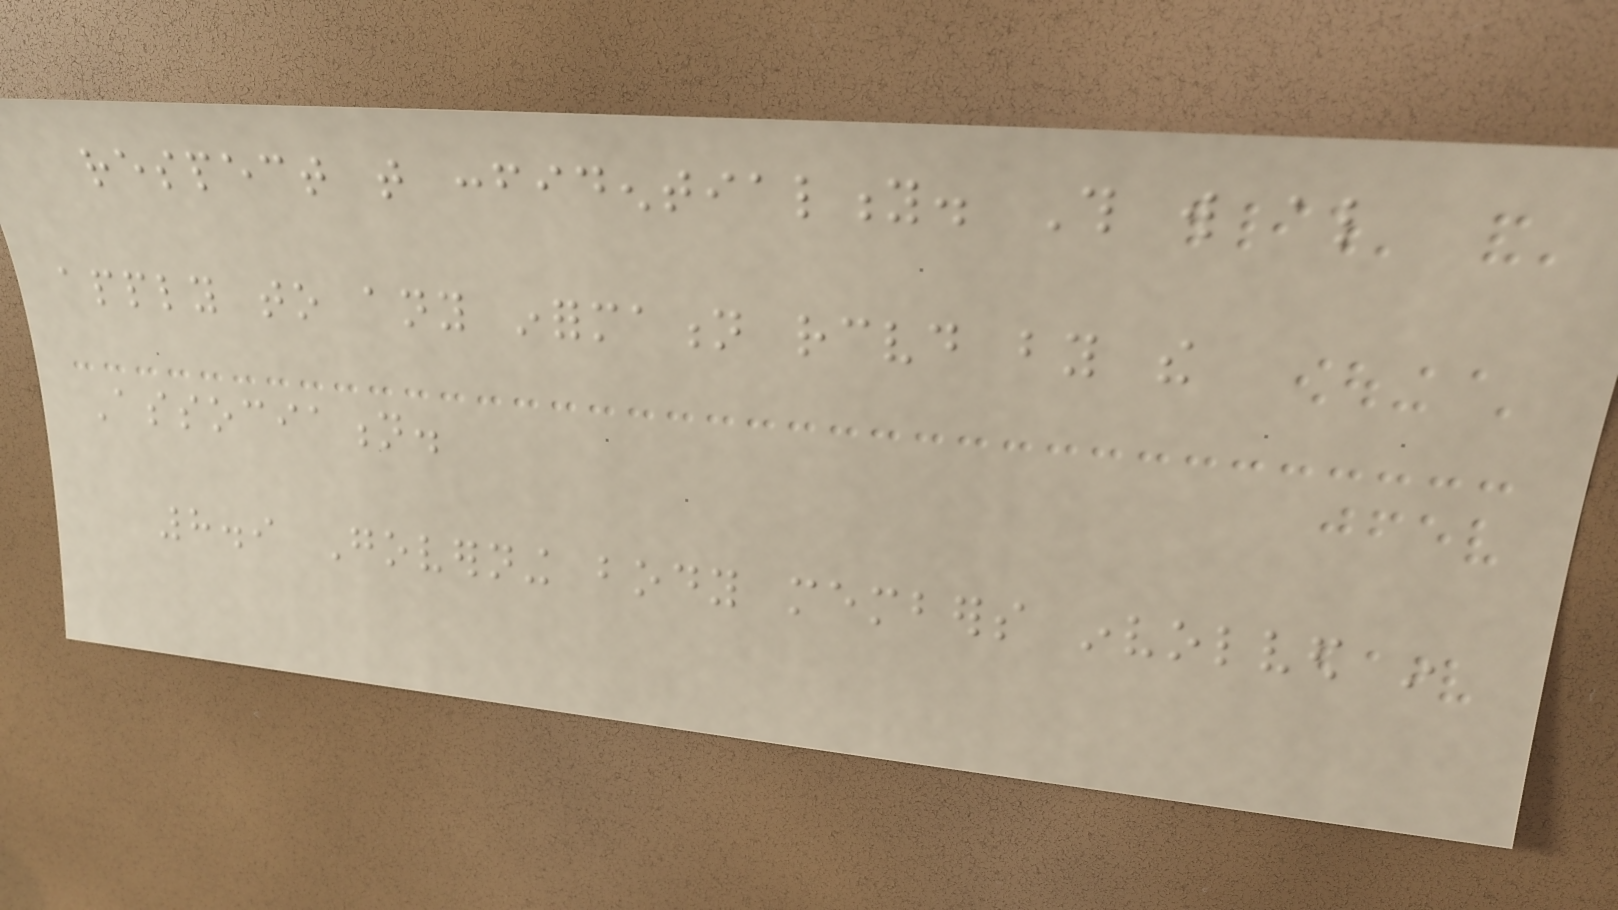respect that confidentiality. This will also
apply to any information received by the
Association.
8.9 Governing body members involved in
